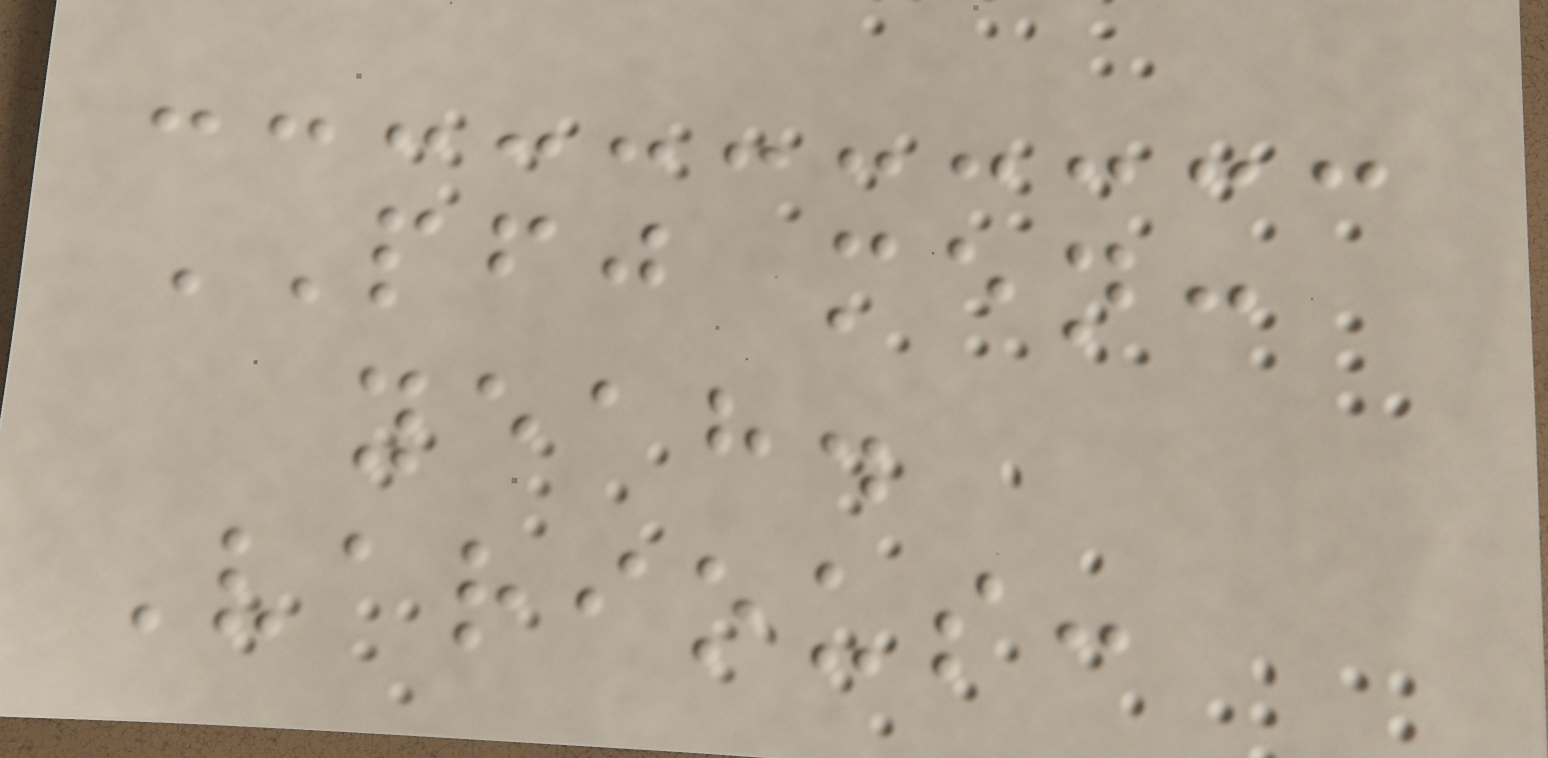PFJ men:
yeah.
Various:
